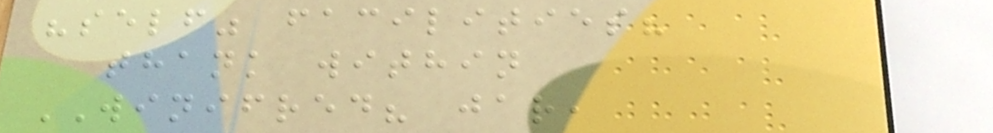"self" facilities?
thank within
WINIFRED? jar,
